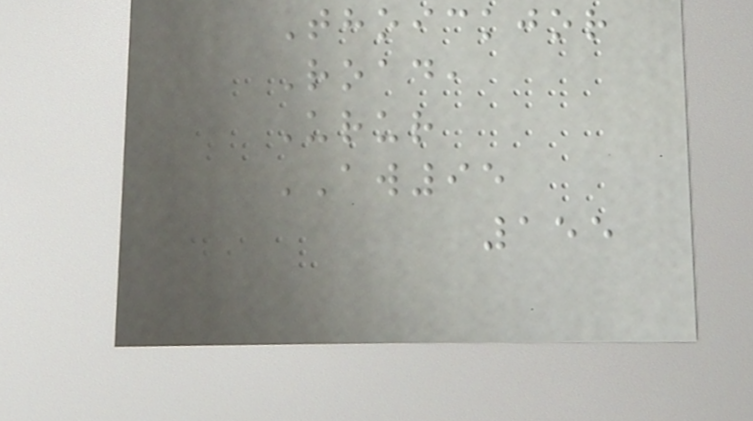Thoickjor
Road,
Urur
AW95
155
